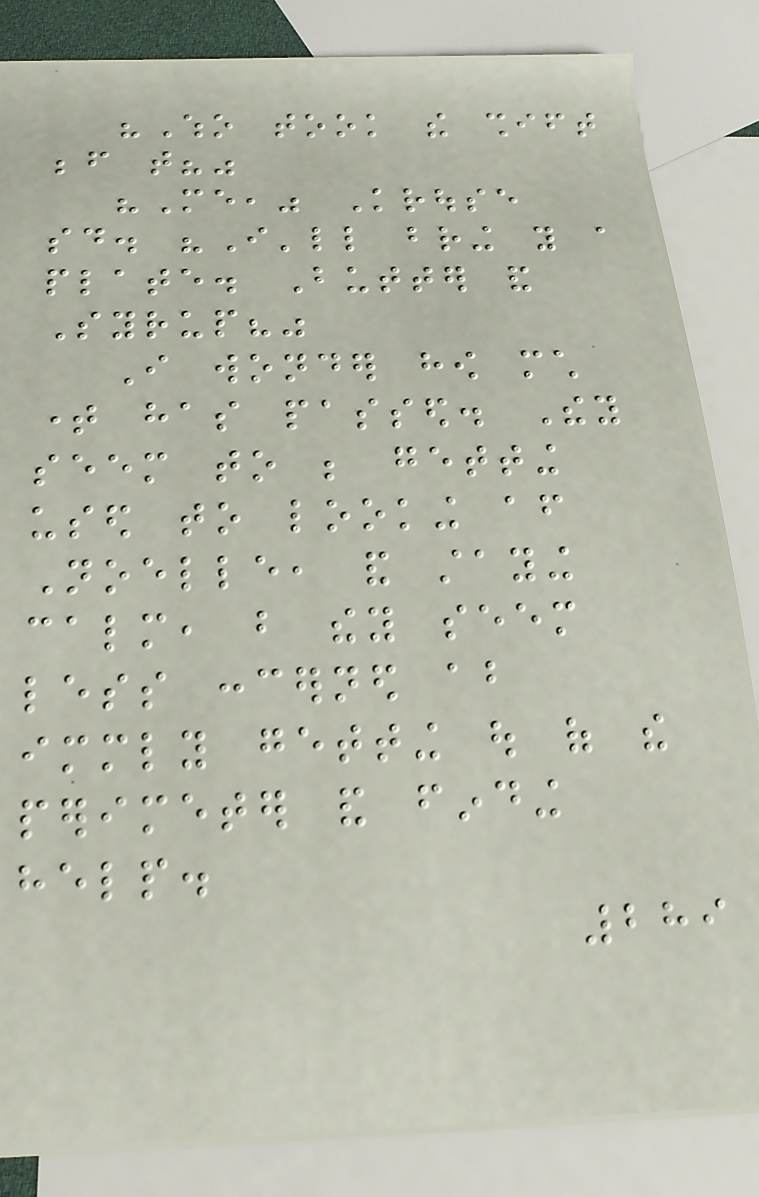"Who took the shift
before that?"
"Me," Krouse
said. "I'll bring you a
plate. Butter and
Syrup?"
I wonder how much
time has passed. They
seem to be getting
used to looking after
Noelle, and staying
calm, but they seem
less concerned about
immediately getting out of the
perimeter and finding
help.
289
